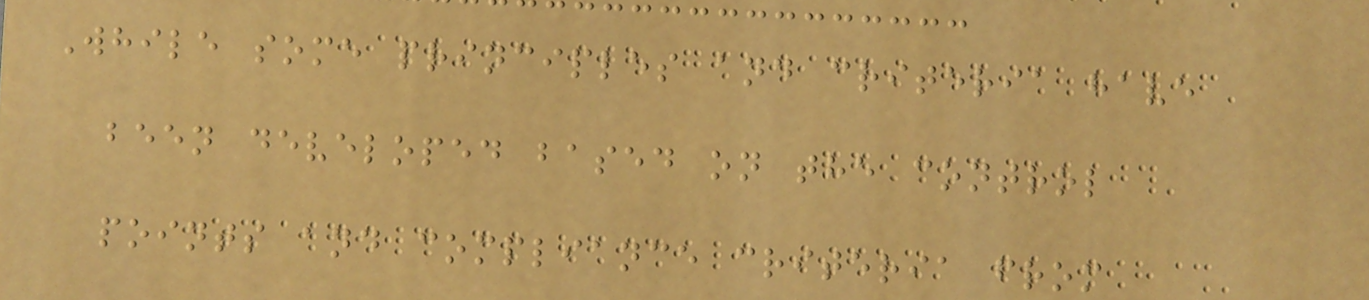While some principles and criteria have
been developed based on the control
points and compliance criteria from
